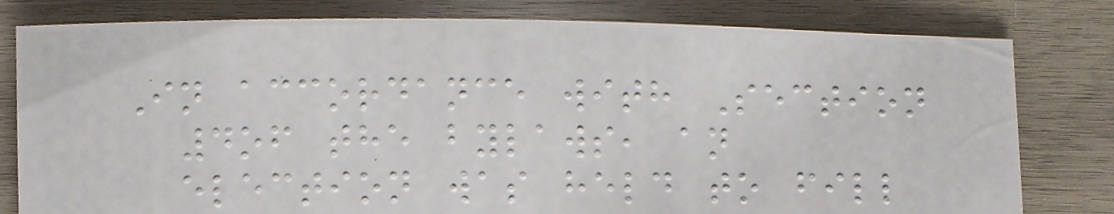In accordance with Section
4of the bylaws, an
election was held to fill
